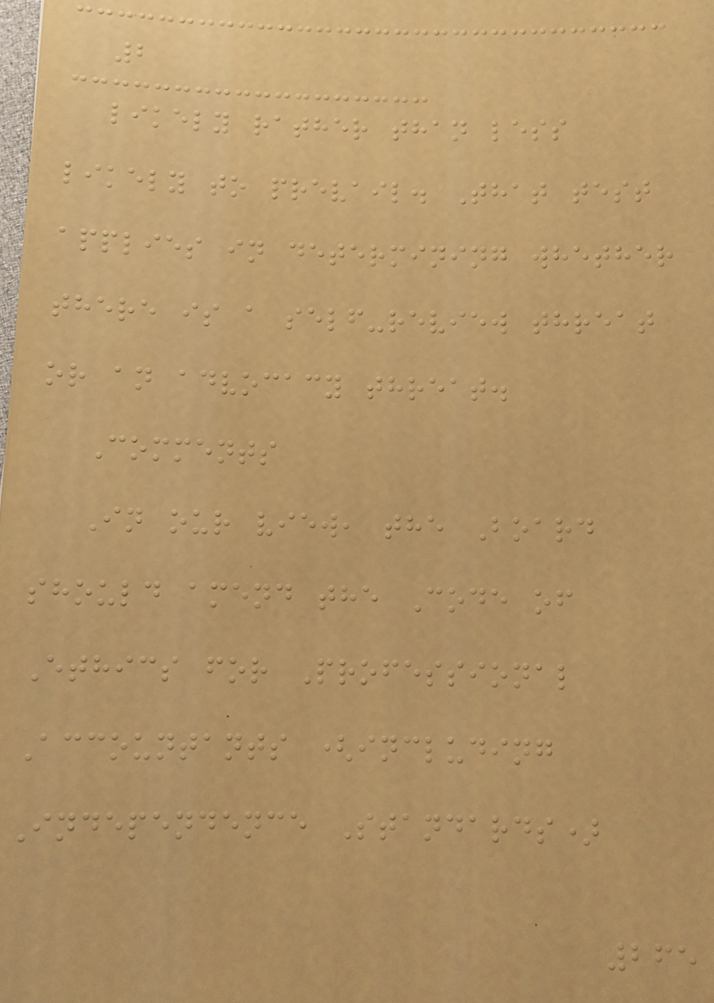2
likely rather than less
likely to prevail. That test
applies in determining whether
there is a self-review threat
or an advocacy threat.
Comments
In our view, the Board
should amend the Code of
Ethics for Professional
Accountants (including
Independence Standards)
265
